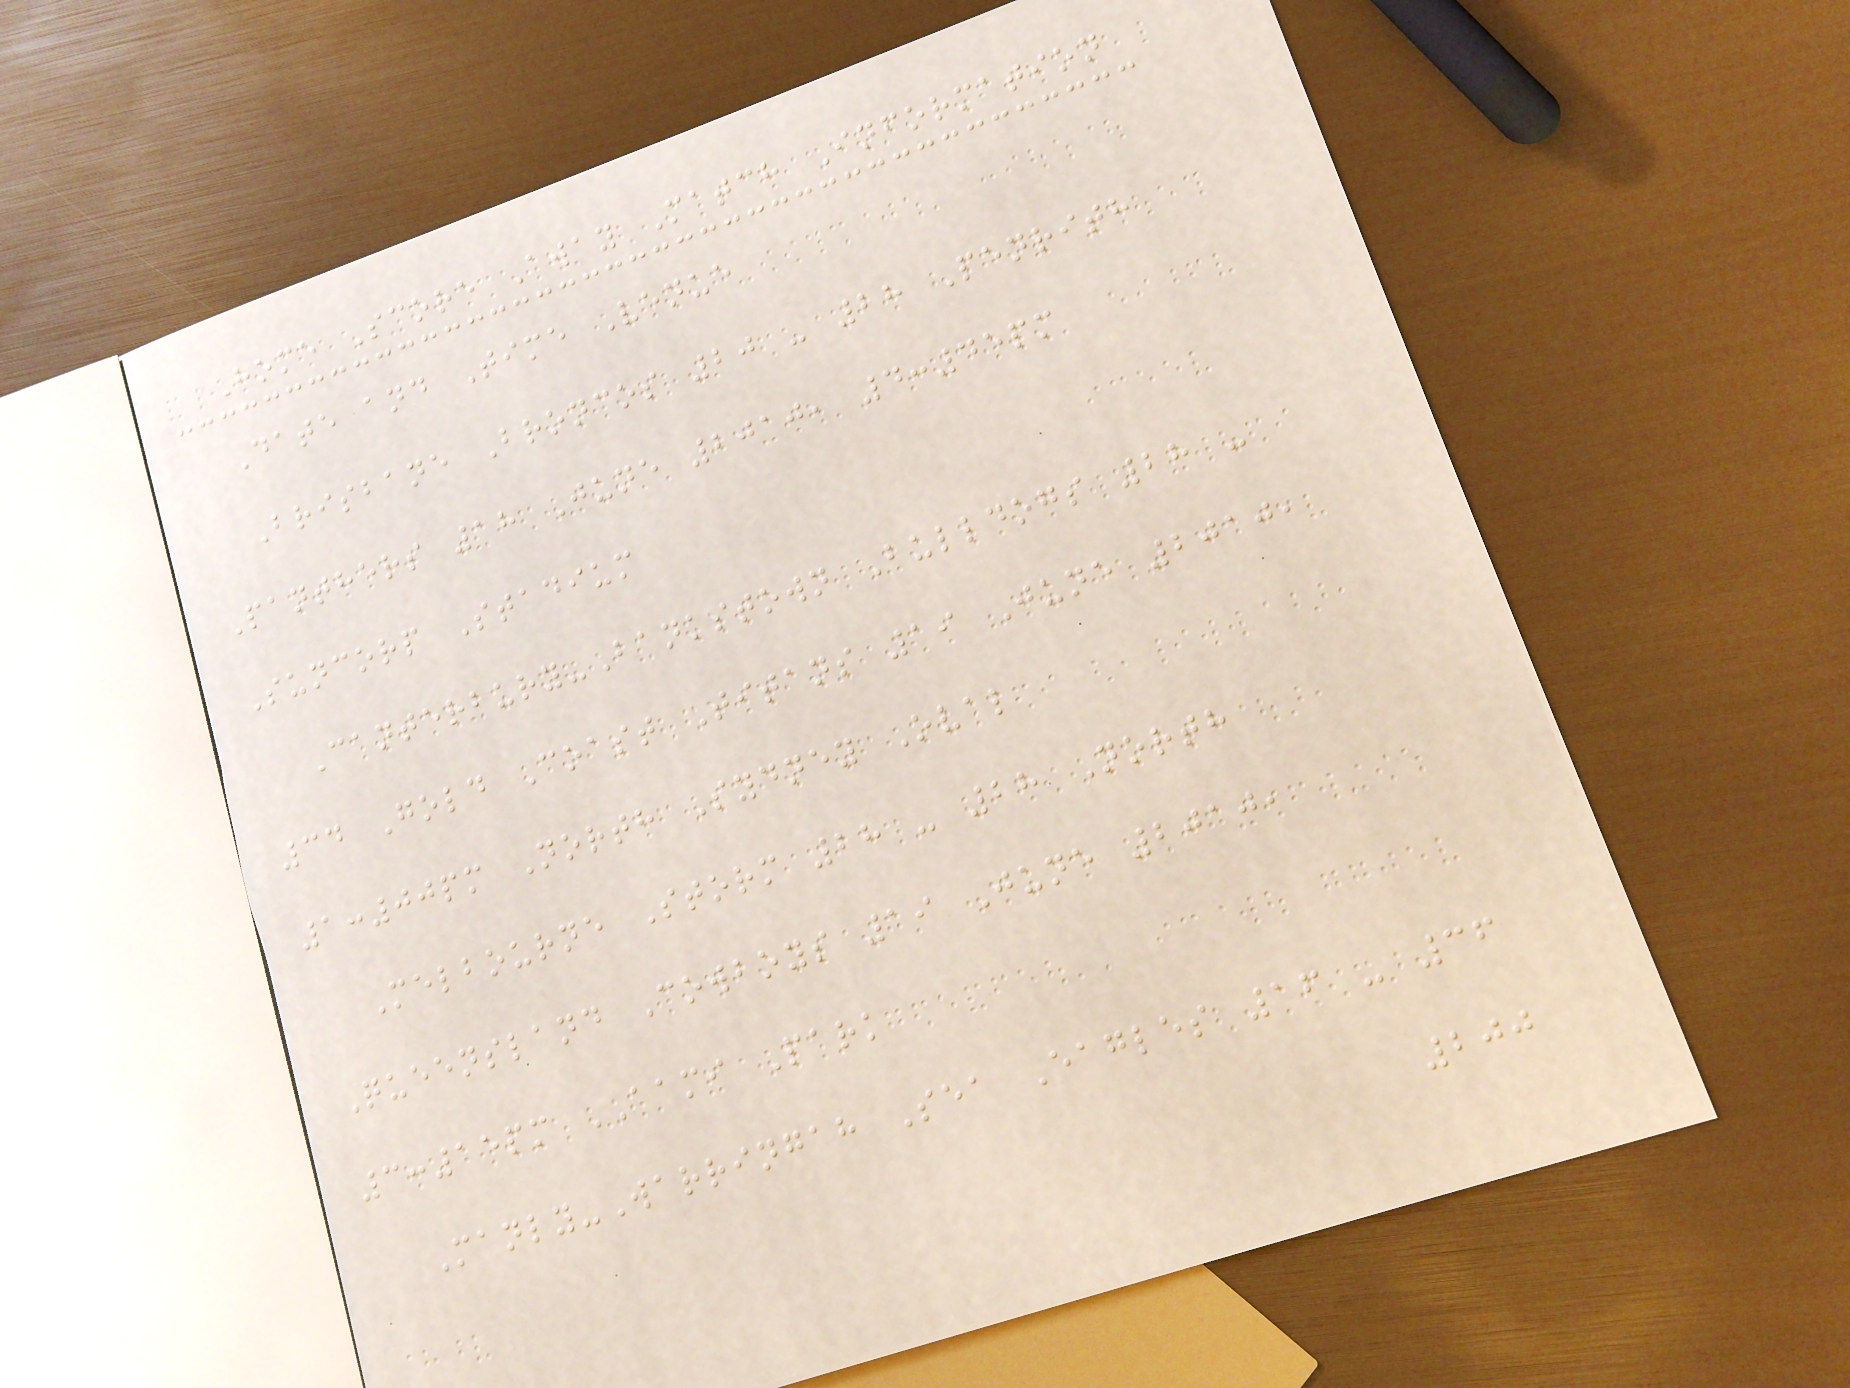Home Score Away Match Information
Date and Time Venue
Brisbane Broncos 20 - 28 Penrith
Panthers 18 June 2010, 4:45pm
Suncorp Stadium
Canterbury-Bankstown Bulldogs 28 -
34 Gold Coast Titans 19 June 2010,
1:00pm North Sydney Oval
Melbourne Storm 28 - 28 North
Queensland Cowboys 19 June 2010,
3:15pm AAMI Park
Manly-Warringah Sea Eagles 16 - 36
200
